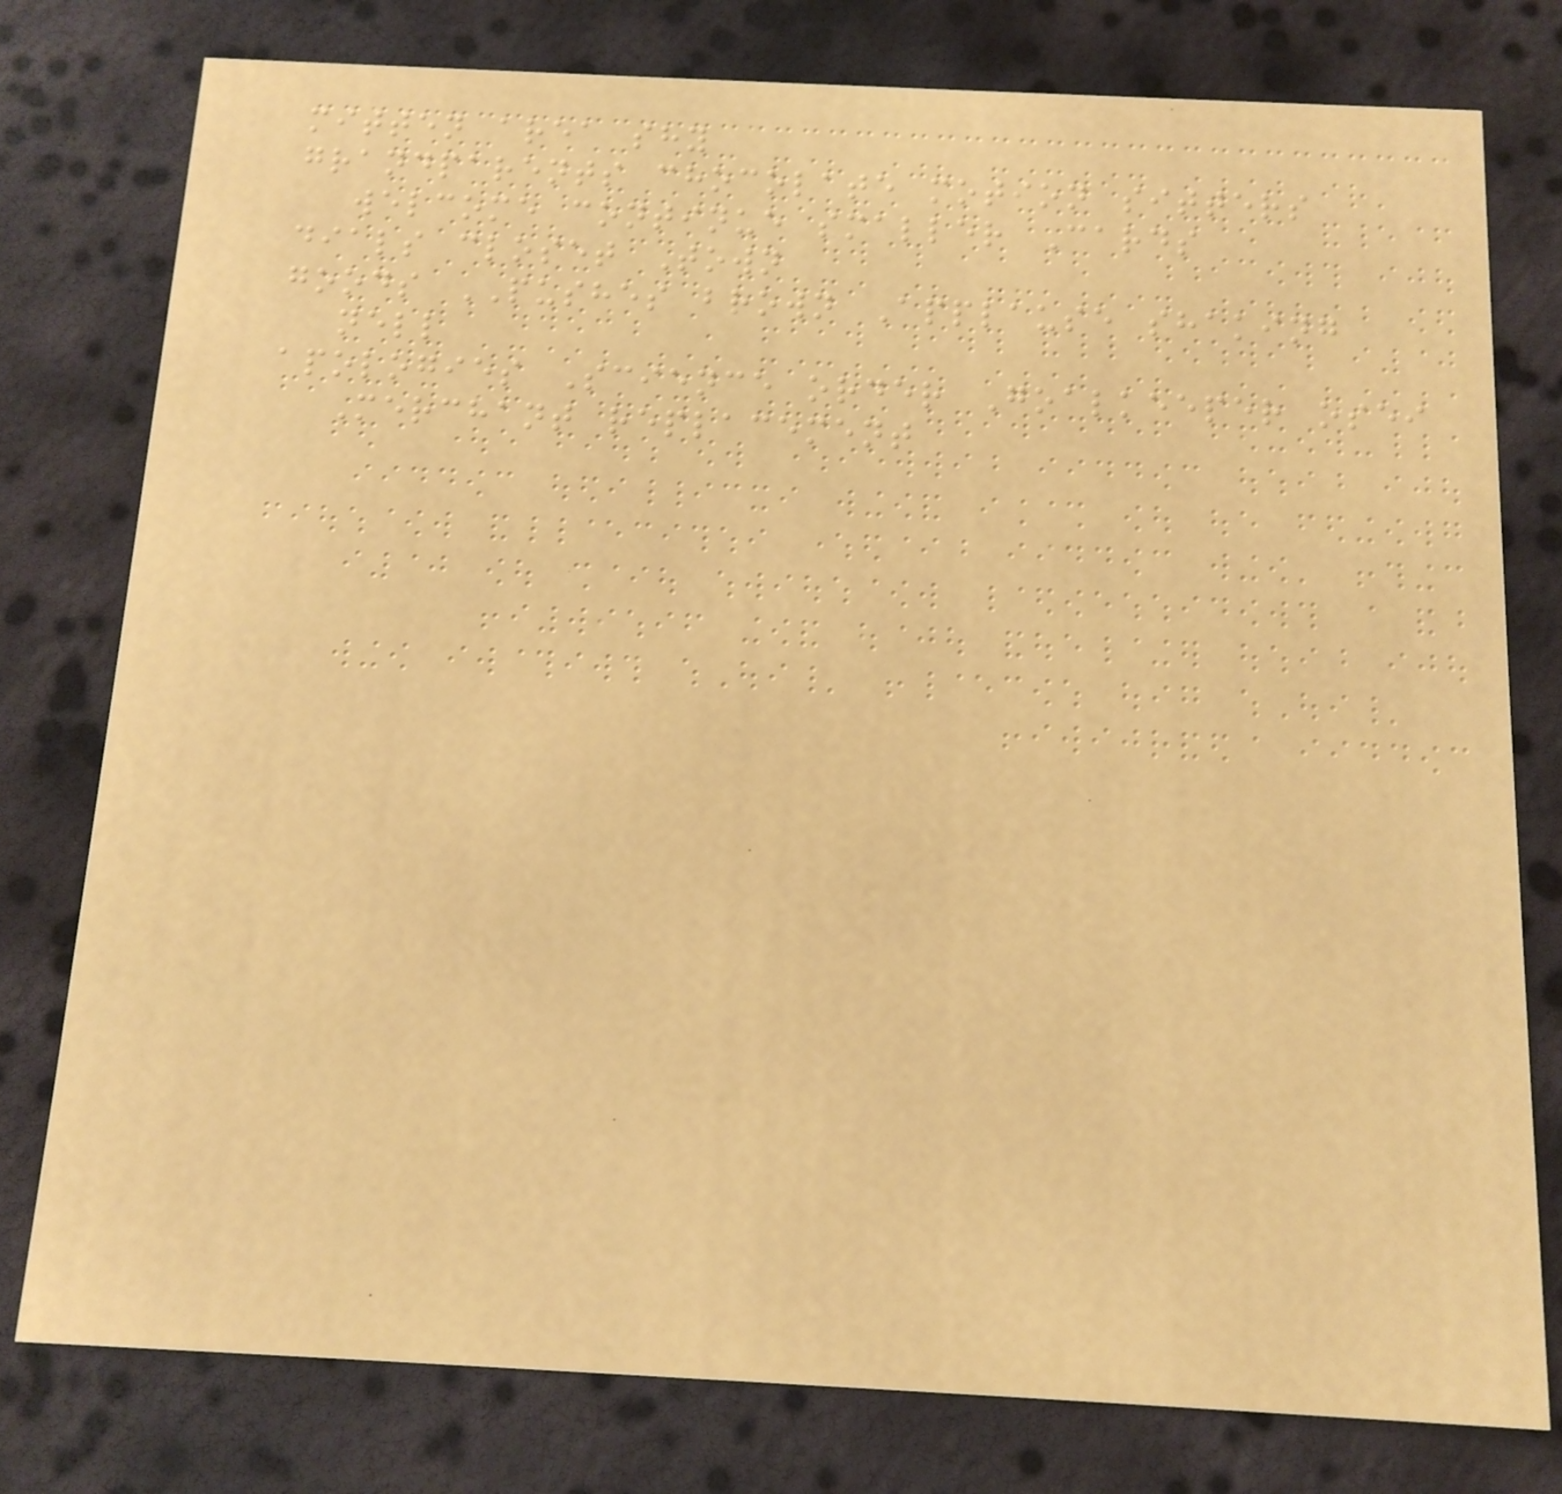mitten area shy
grandparents chocolate motion sitters
welcome continue smaller Cards
dials closet Town
goods PUSHES brown Applause shaking
nell
apologies Science order Goalkeeper osei
Merchant replacement
